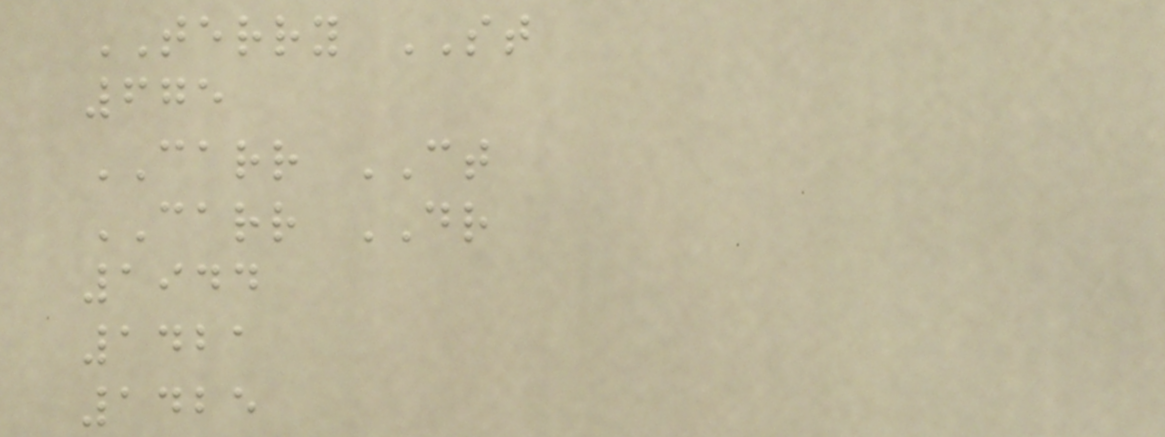TERRY ST
675
CARR CT
CARR DR
1944
1421
1425
